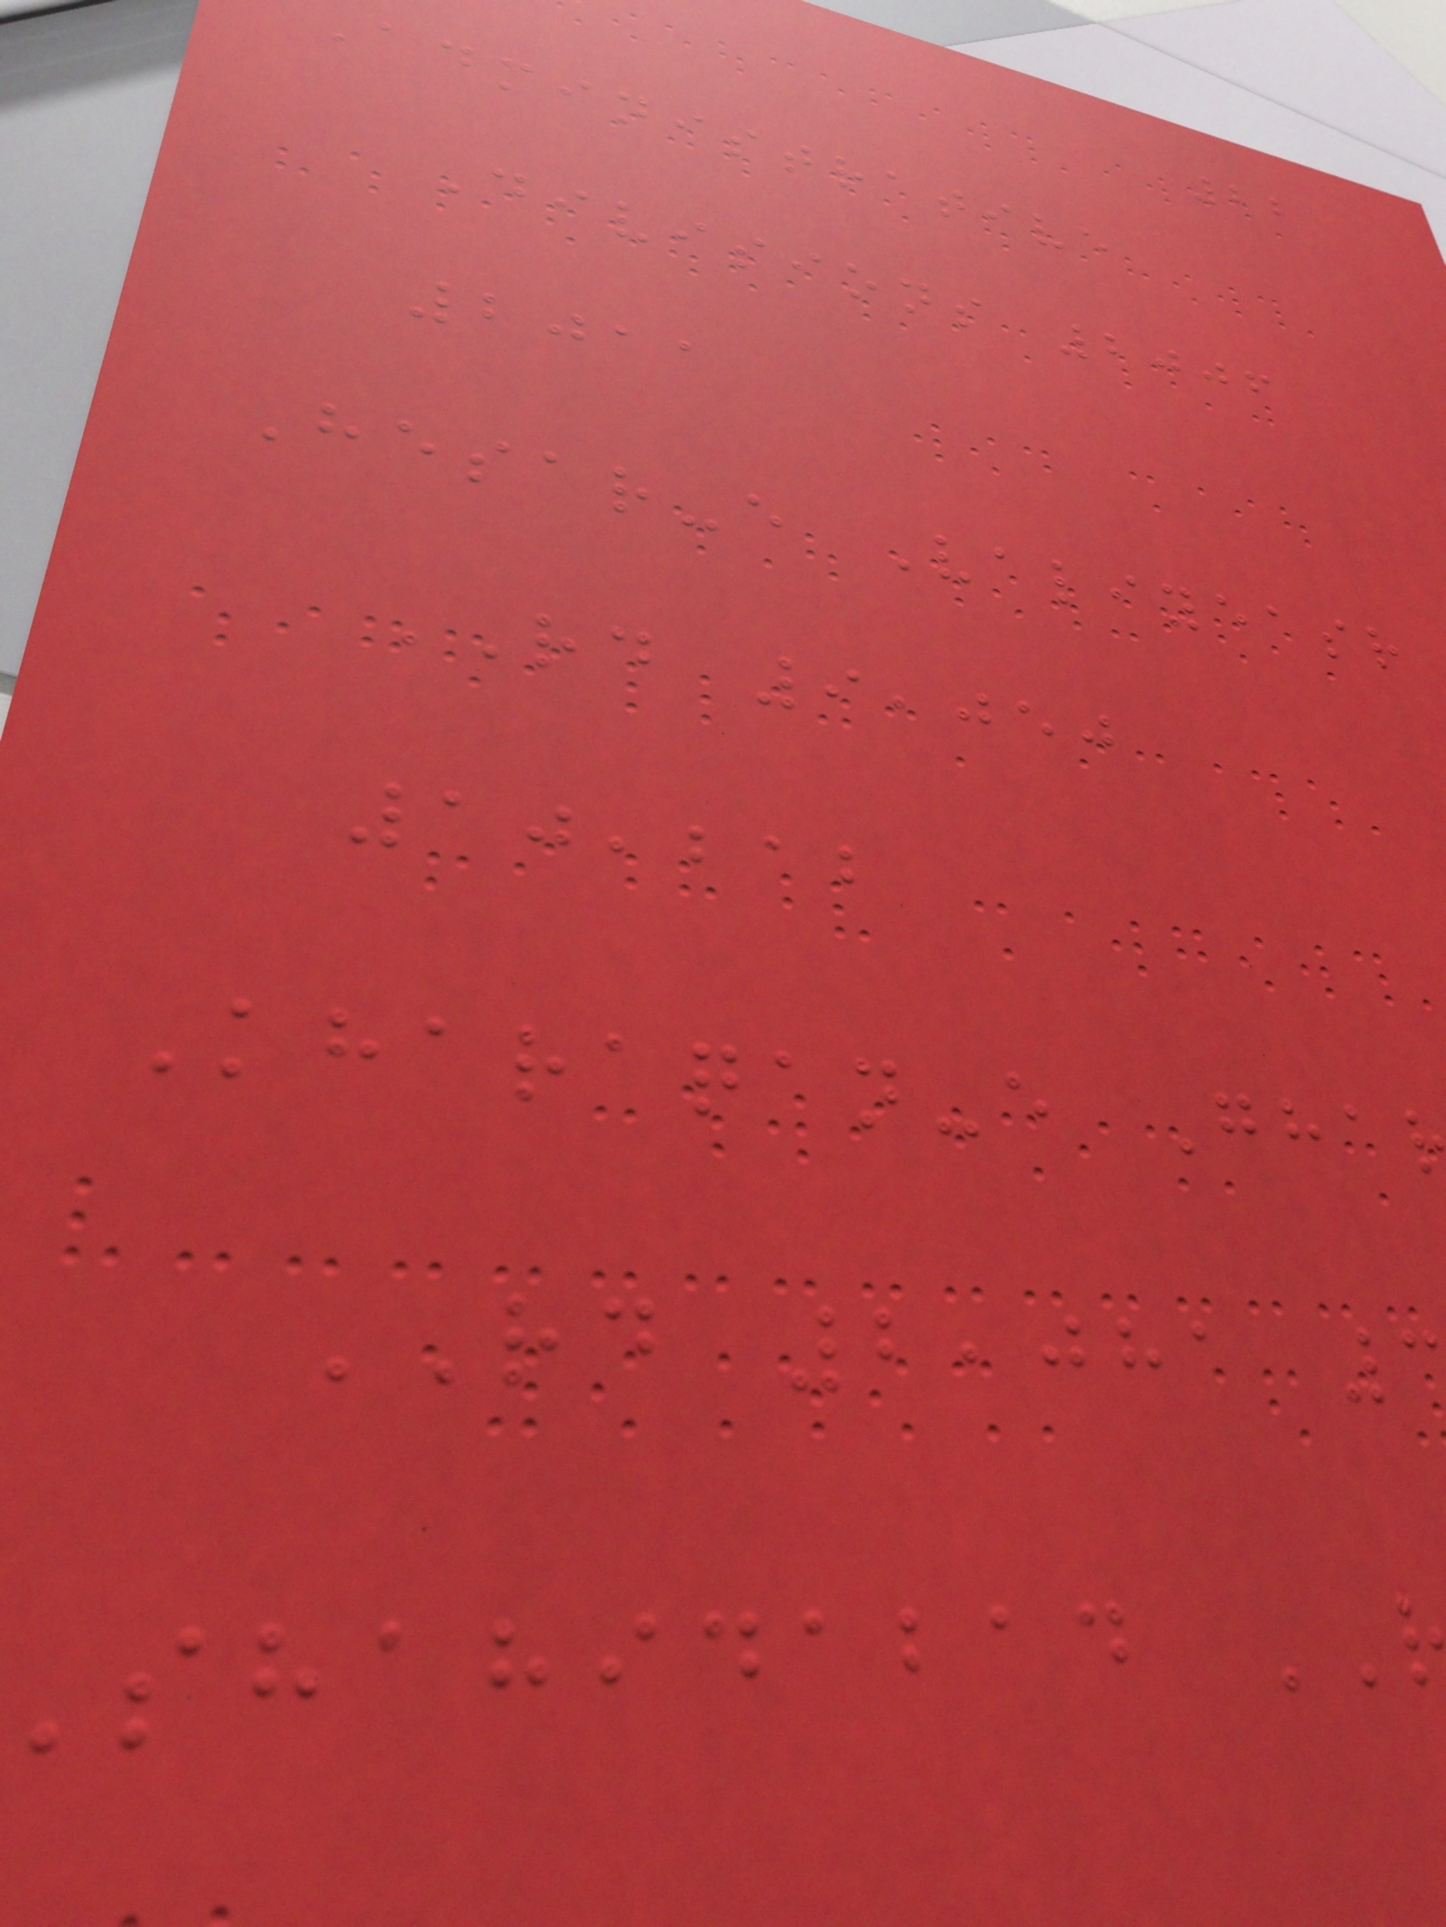22
administrative
Divisions 2006
2011
Hesar-e Valiyeasr
RD 9,050
10,212
Kharaqan-e Gha
RD 2,081
shahidabad
